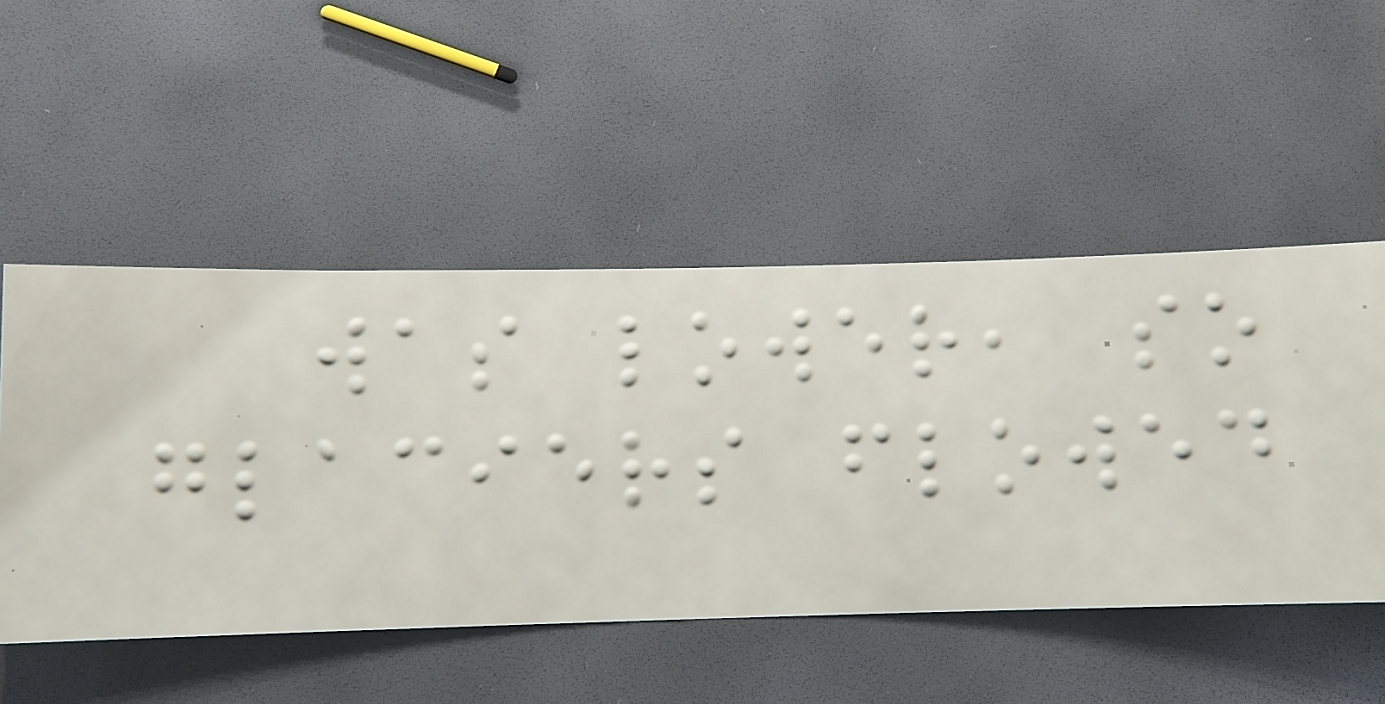was lower, so
glaciers flowed
